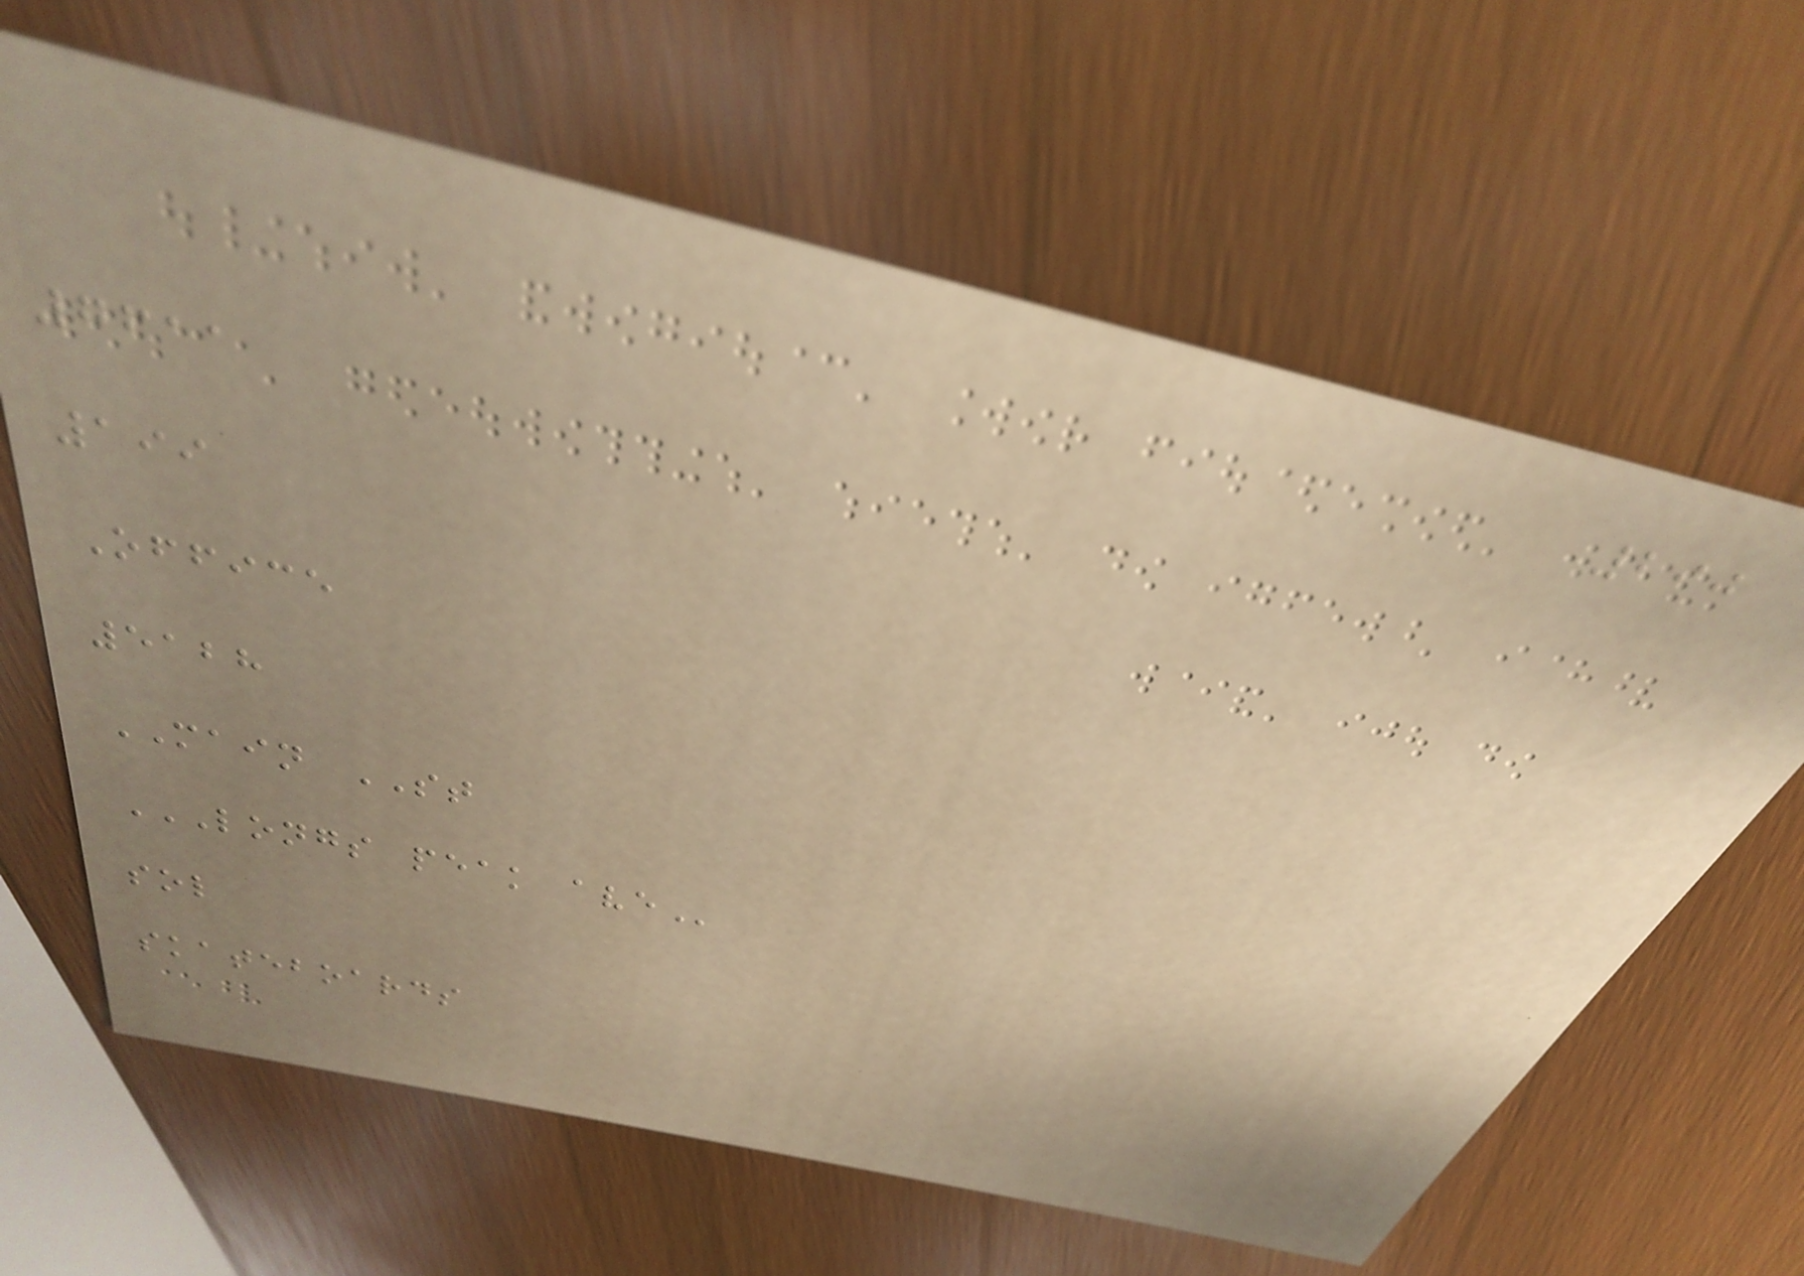290
7611
199
Office
5128
MAIN ST
LONGS PEAK AVE
sol
skateboards
